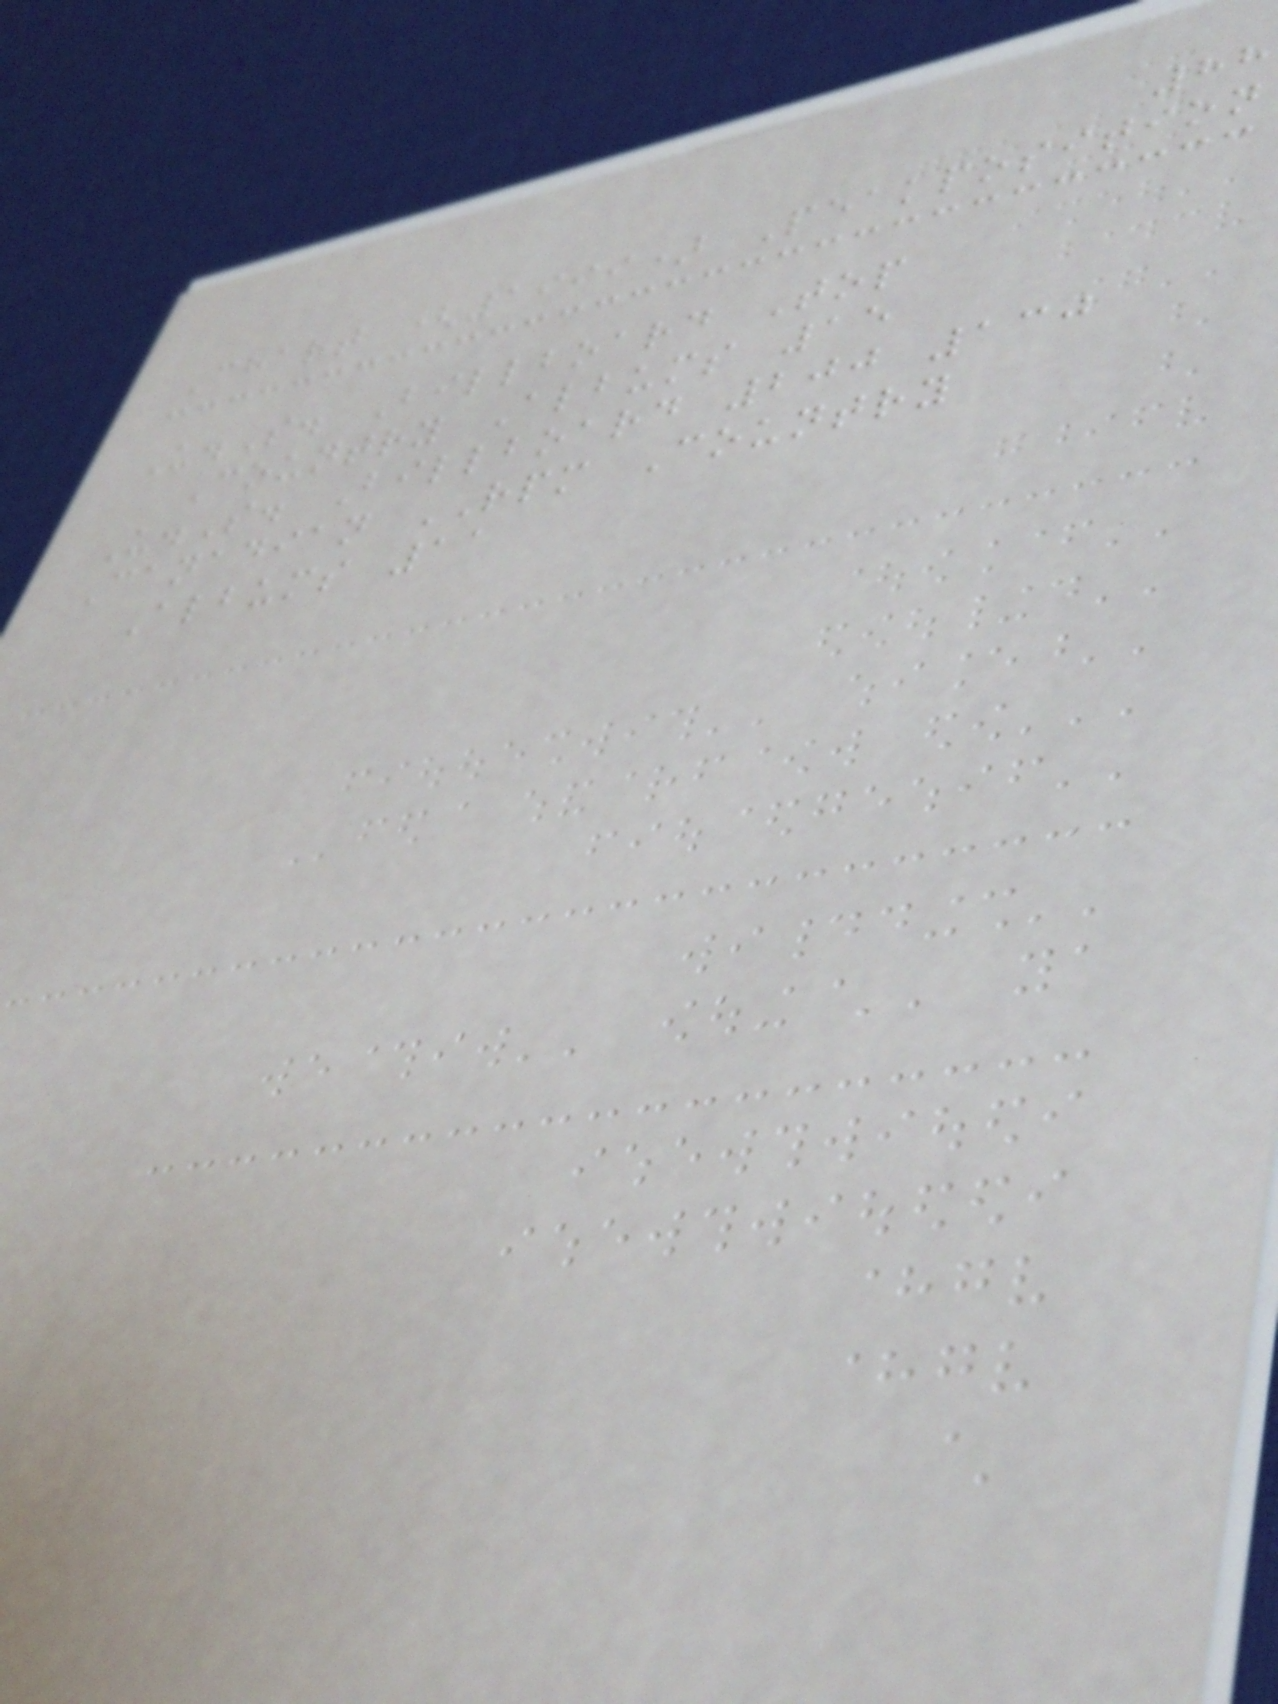88
Chart (1999) Peakposition
U.S. Billboard Top
Country Albums 15
U.S. Billboard 200 130
Canadian RPM Country
Albums 11
